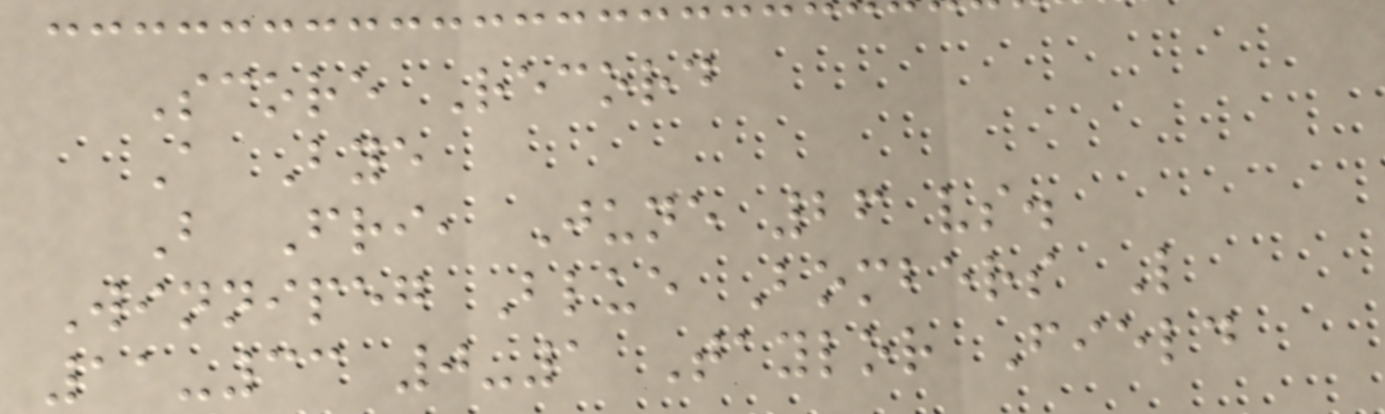Score Record
A Bye
B Fri, June 26 vs.
Winnipeg Blue Bombers L
11-33 0-1 Taylor Field
